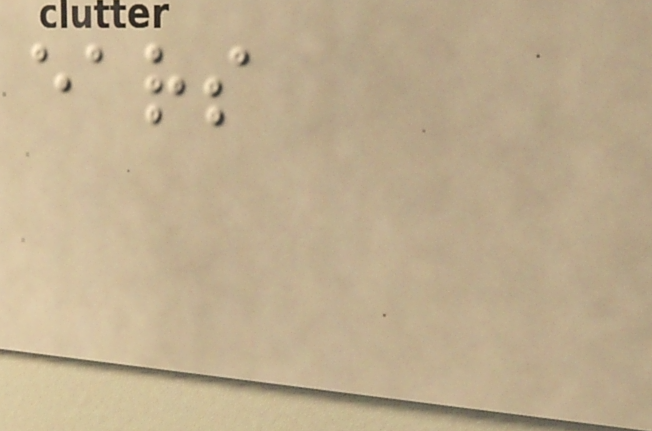ears
